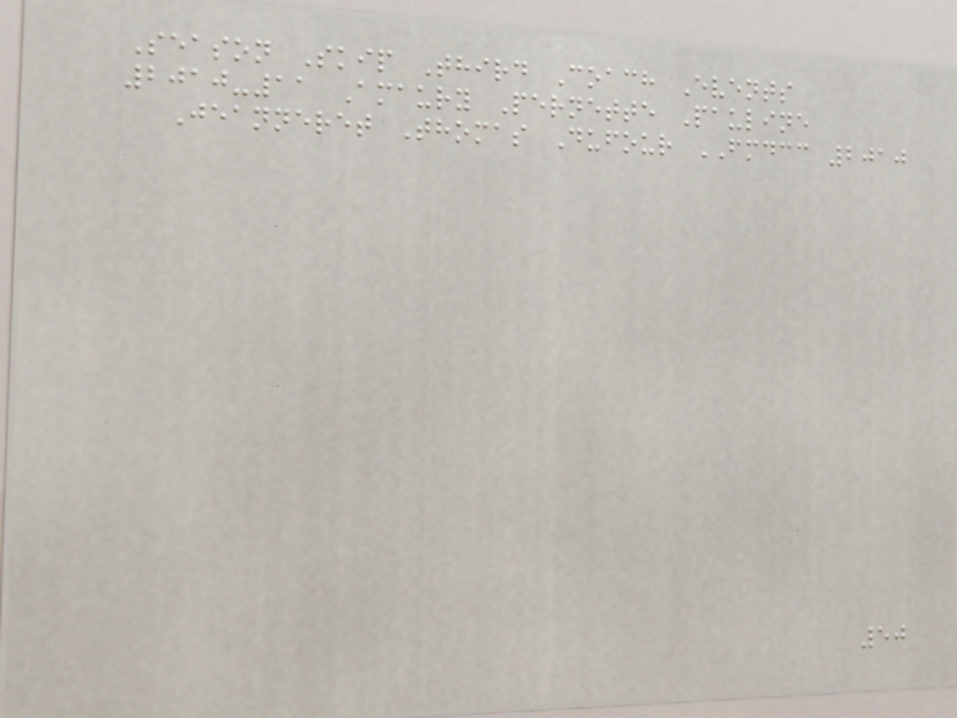Season Skip Third Coach Events
2010-11 Amaury Pernette Pauline
Jeanneret Thomas Dufour FMDCC 2010
50
